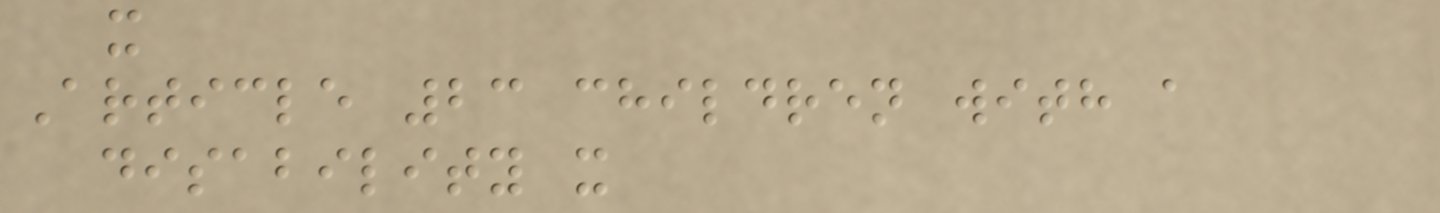x
Article 23 children with a
disability x
